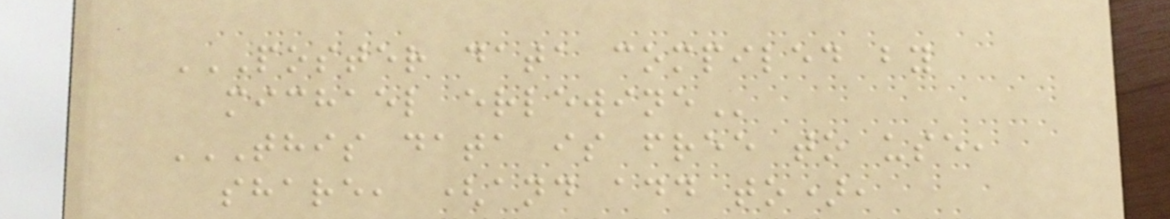POSTER DATA COMPILED BY
MICHAEL ERLEWINE
THIS DATA IS FREE TO USE,
SHARE, (AND ADD TO),
